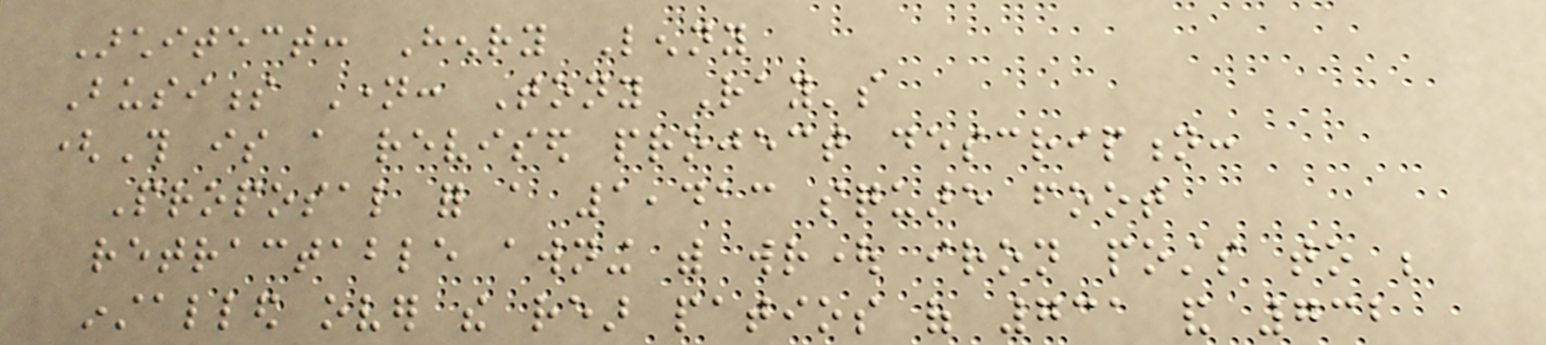Architect: Henry Lenny
Business Name: Tony Ray's
(This is a revised project description:
Proposal for a 1,413 square foot
retractable awning with wrought iron posts to be
installed over the rear patios of 731 and 732
